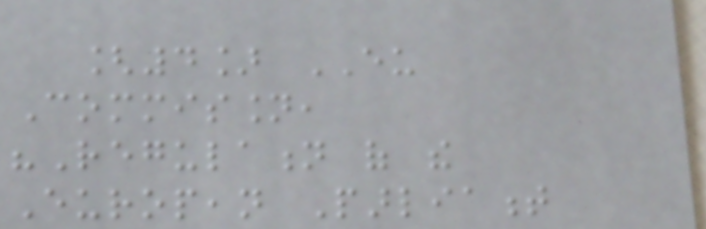[4] EU
Commission,
"Regulation of the
European Parliament
